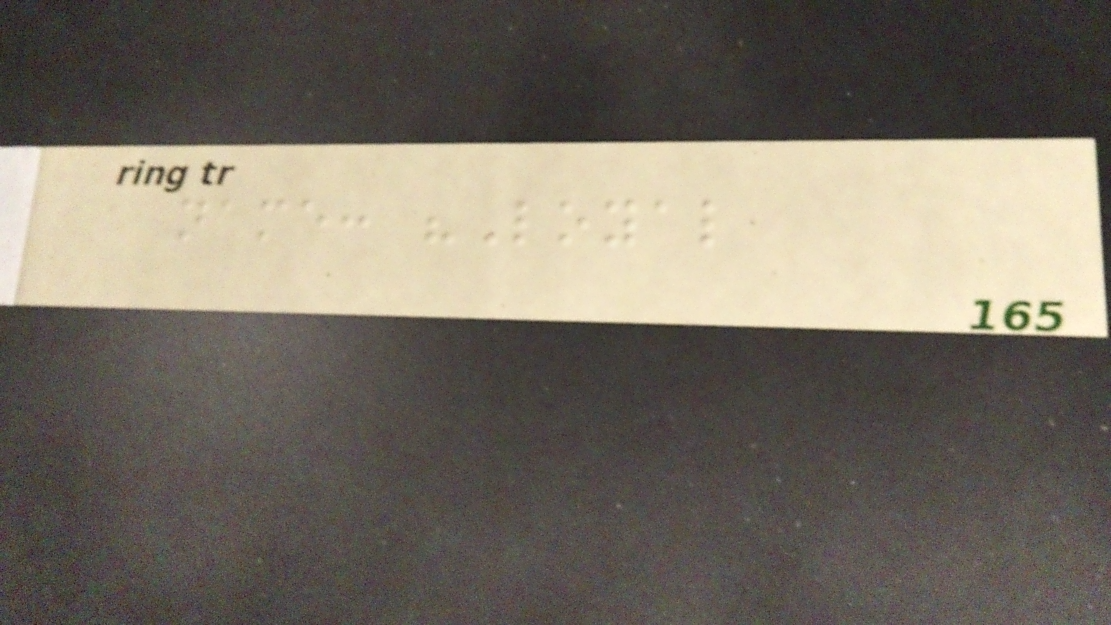name: "Loyal
